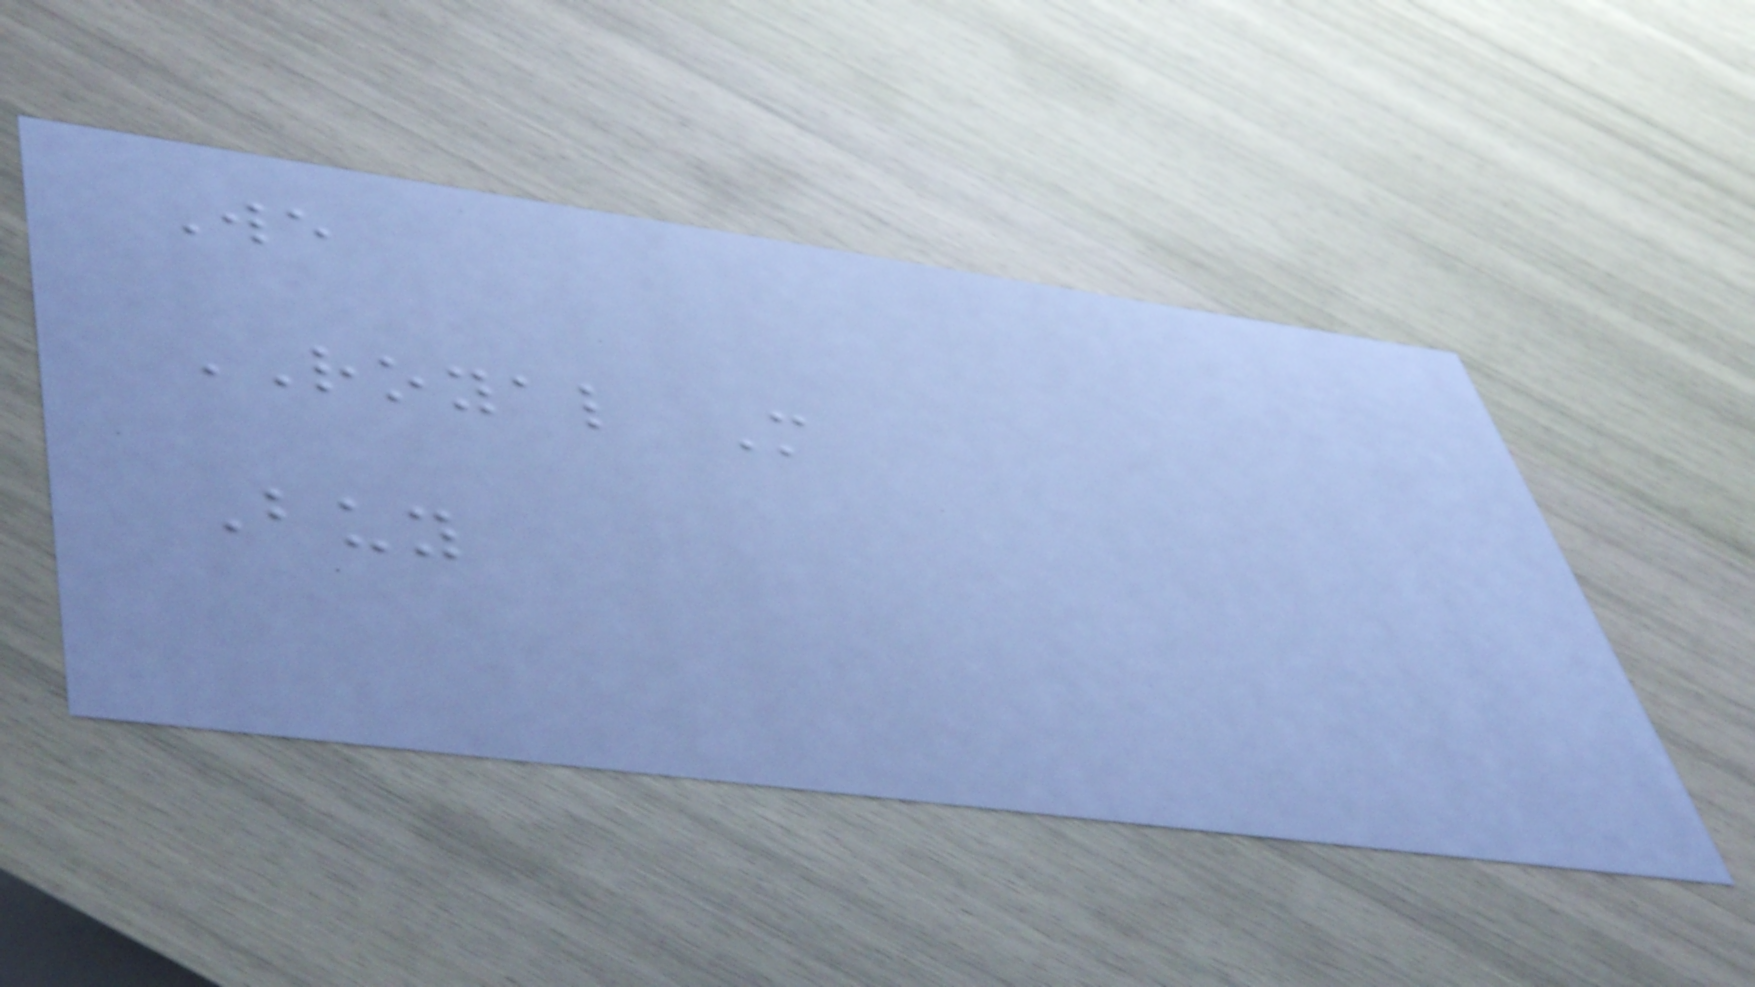We
ROYAL M
Buy
